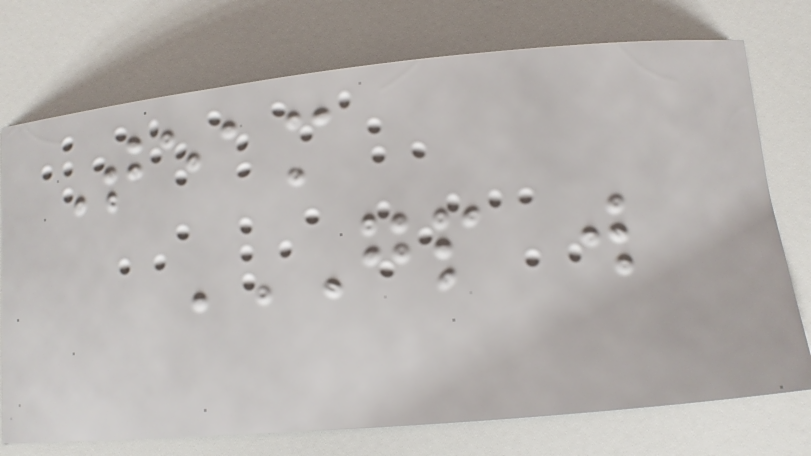Team
GP W
